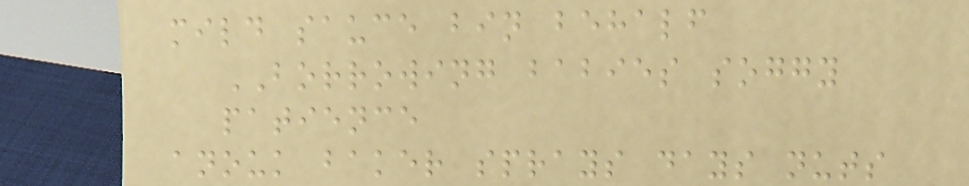mild sauce bin behalf
BORROWING babies soggy
patience
anouk baker sprays days nuts
